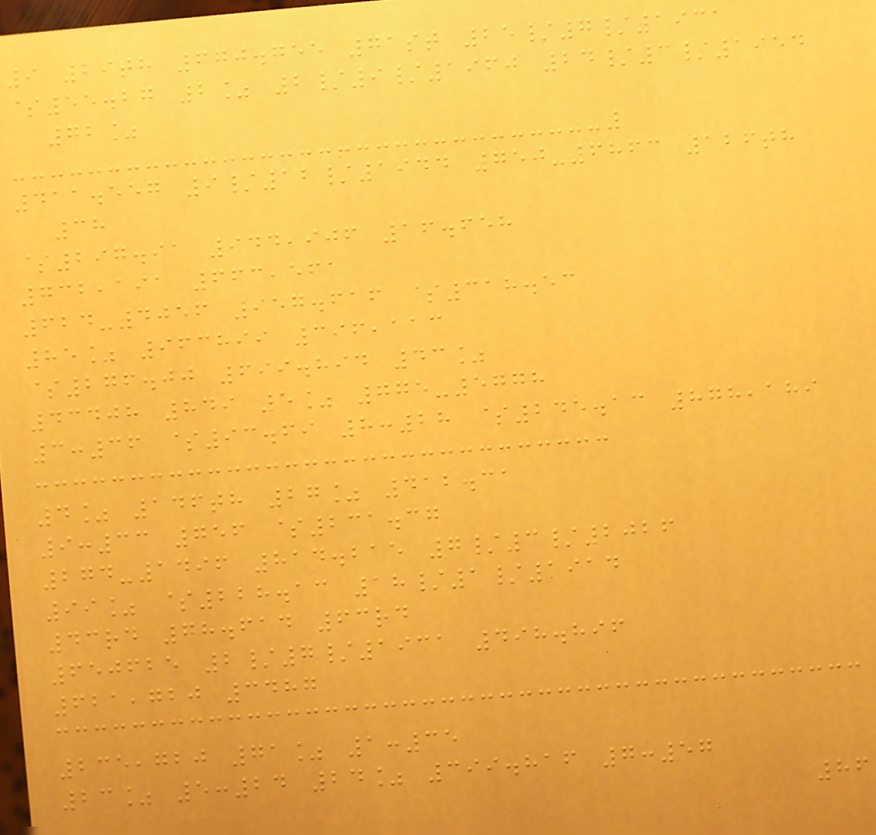9 29th 670.755 71st 25/7/1931
$55.27 2% 2/9/1960 24/3/1954
72%
411.557 9/12/1944 750-6863 126th
38
$297.91 944,906 16.658
732,191 663,561
624-4056 957.616 $318.53
85% 963899 396,113
$276.00 699.894 43%
43408 849 5% 775-5778
3:36 $93.69 8:28 $245.13 878,189
4% 146th 27% 412.31
9:33 756 $231.37
274-1496 814.215 7/3/2026
99% $228.13 18/1/1914
43rd 78.614 63rd
650625 2/7/1931 498.896
621,720 3487
235,720 71% 1:35
23% 5:24 24% 399.816 7:57
86
